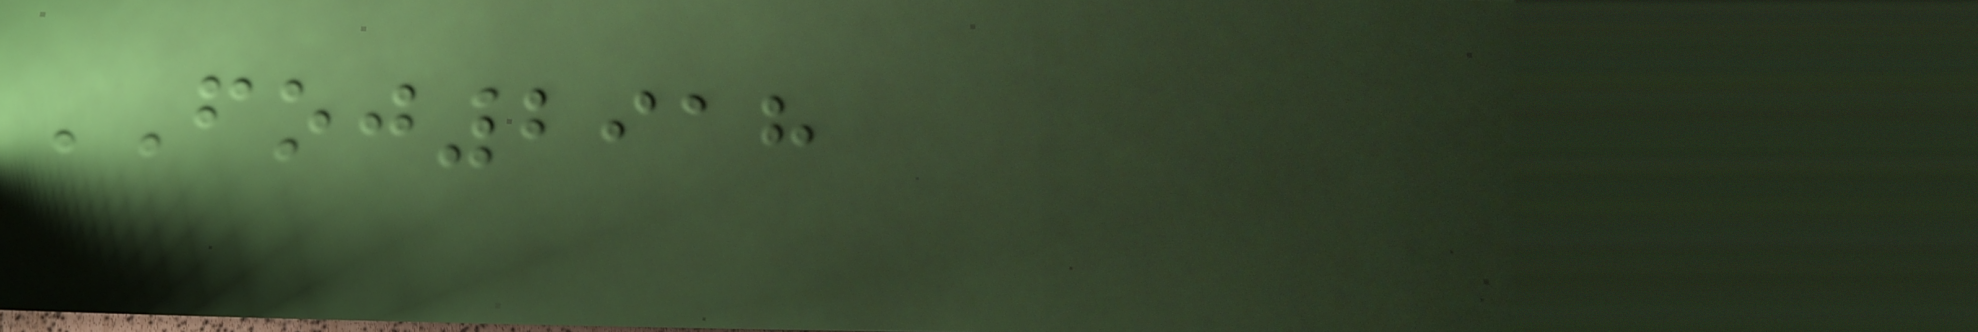FOJ2918
